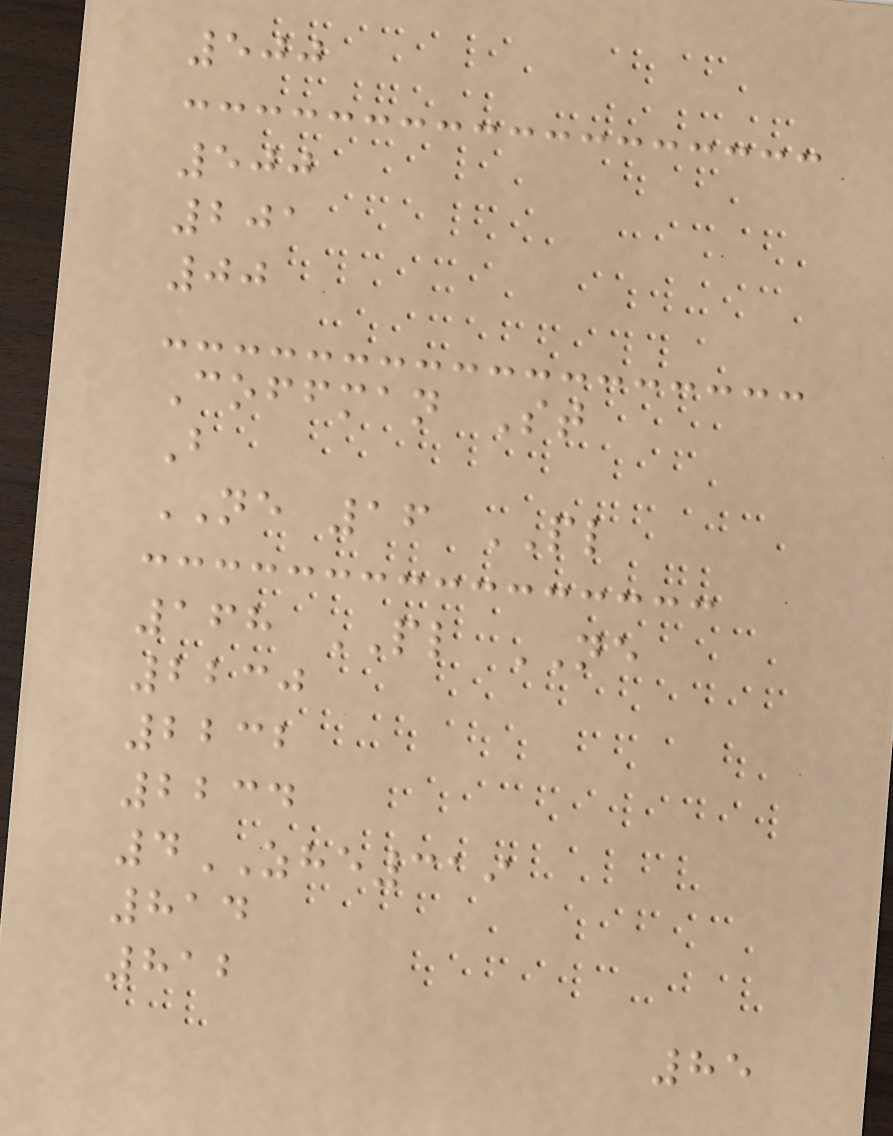500
500
201
00
Coffman St
B
NE 16 PL
168 PL NE
2230
2232
2234
4ZHE319
814
812
85
